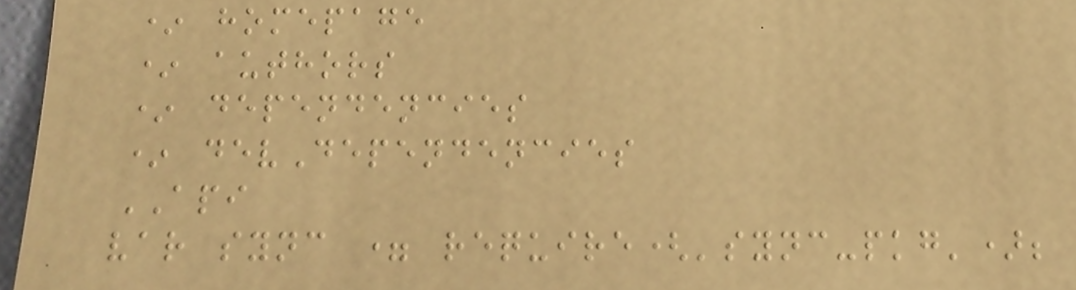* homepage
* authors
* dependencies
* devDependencies
API
var sync = require('sync-pkg');
